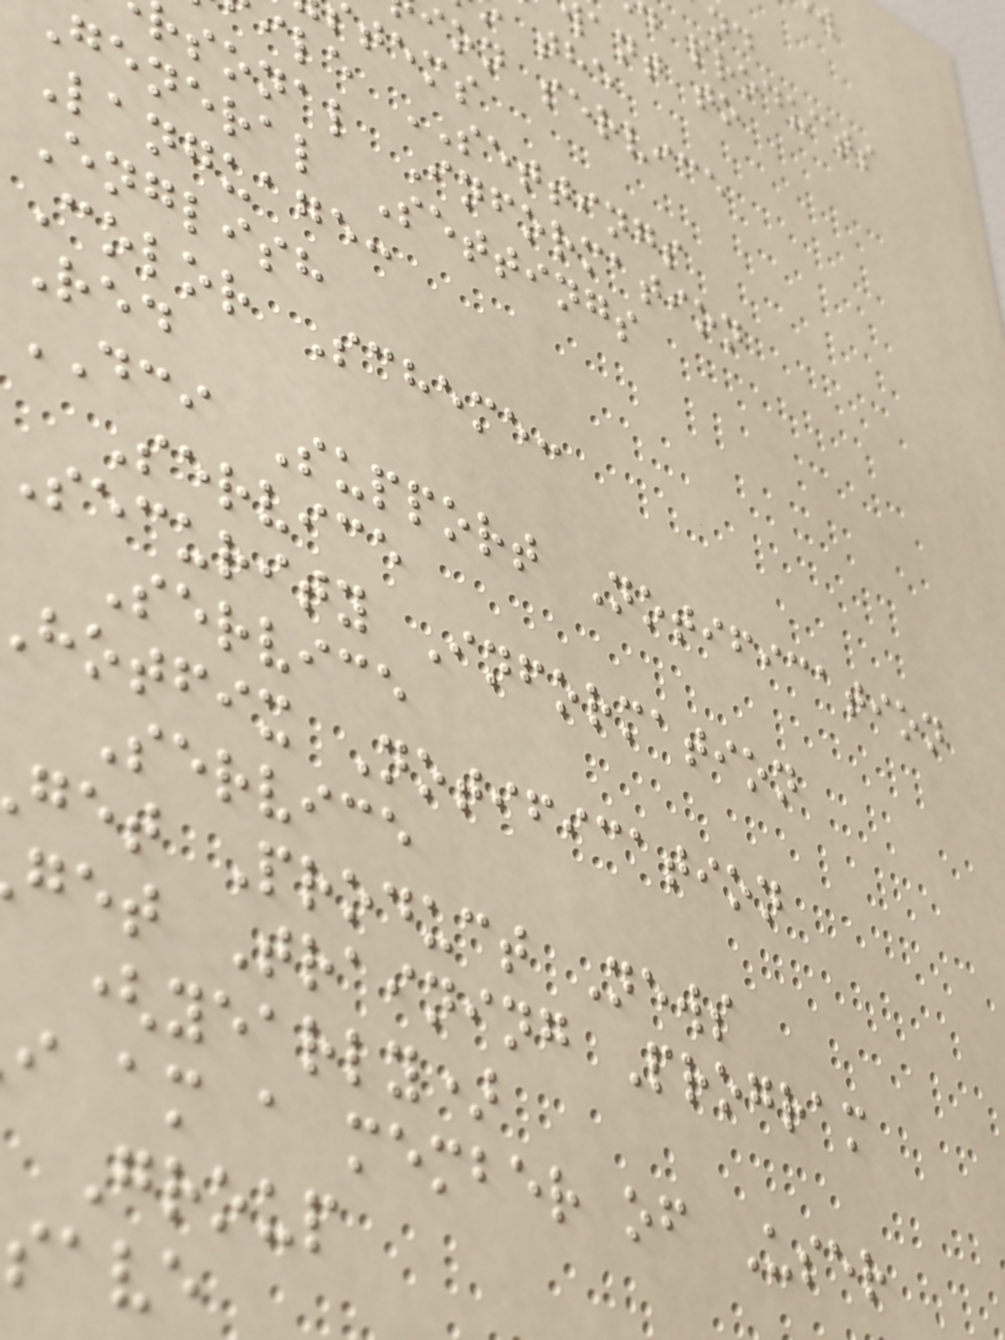d products
ant to
on service
tems
ile SETTINGS
sonal Information
general Settings
Language:
English
Color Scheme:
Red
DCI Support Notification
Service
security Information
Service
hotfix Notification
Service
get Product News
get Training Program
(yearly)
i am a member of User
Group
save
